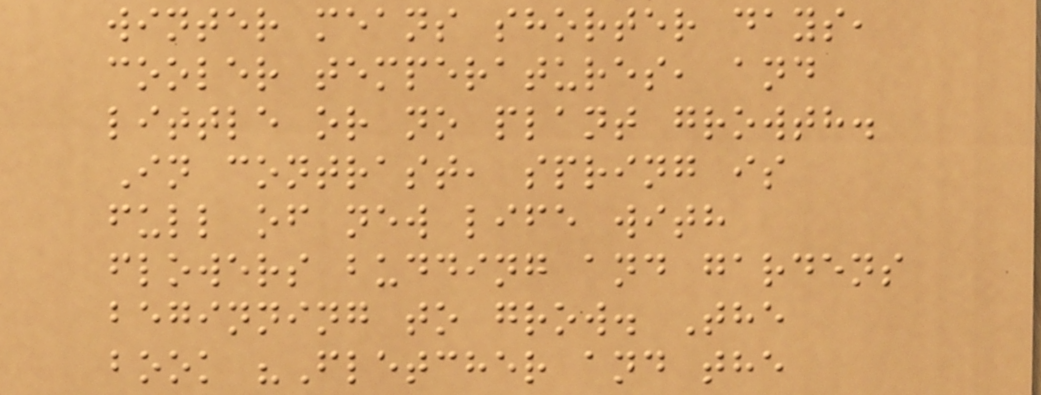winter means shorter days,
cooler temperatures, and
little or no plant growth.
In contrast, spring is
full of new life with
flowers budding and gardens
beginning to grow. The
book "Fletcher and the
